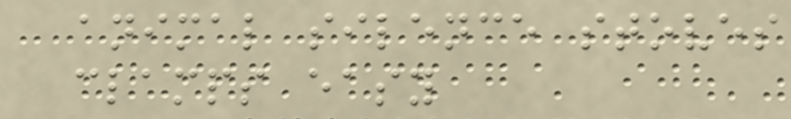animal silence stoves
clamps easy
